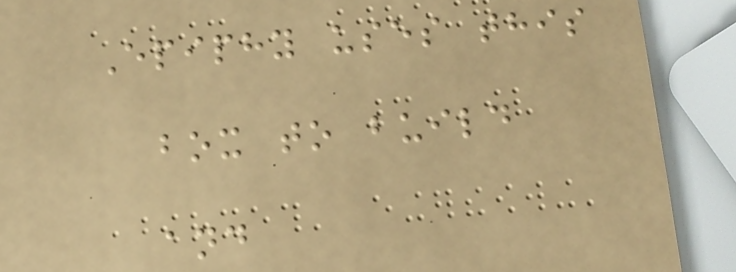Epiphy uses this
box to build
and
